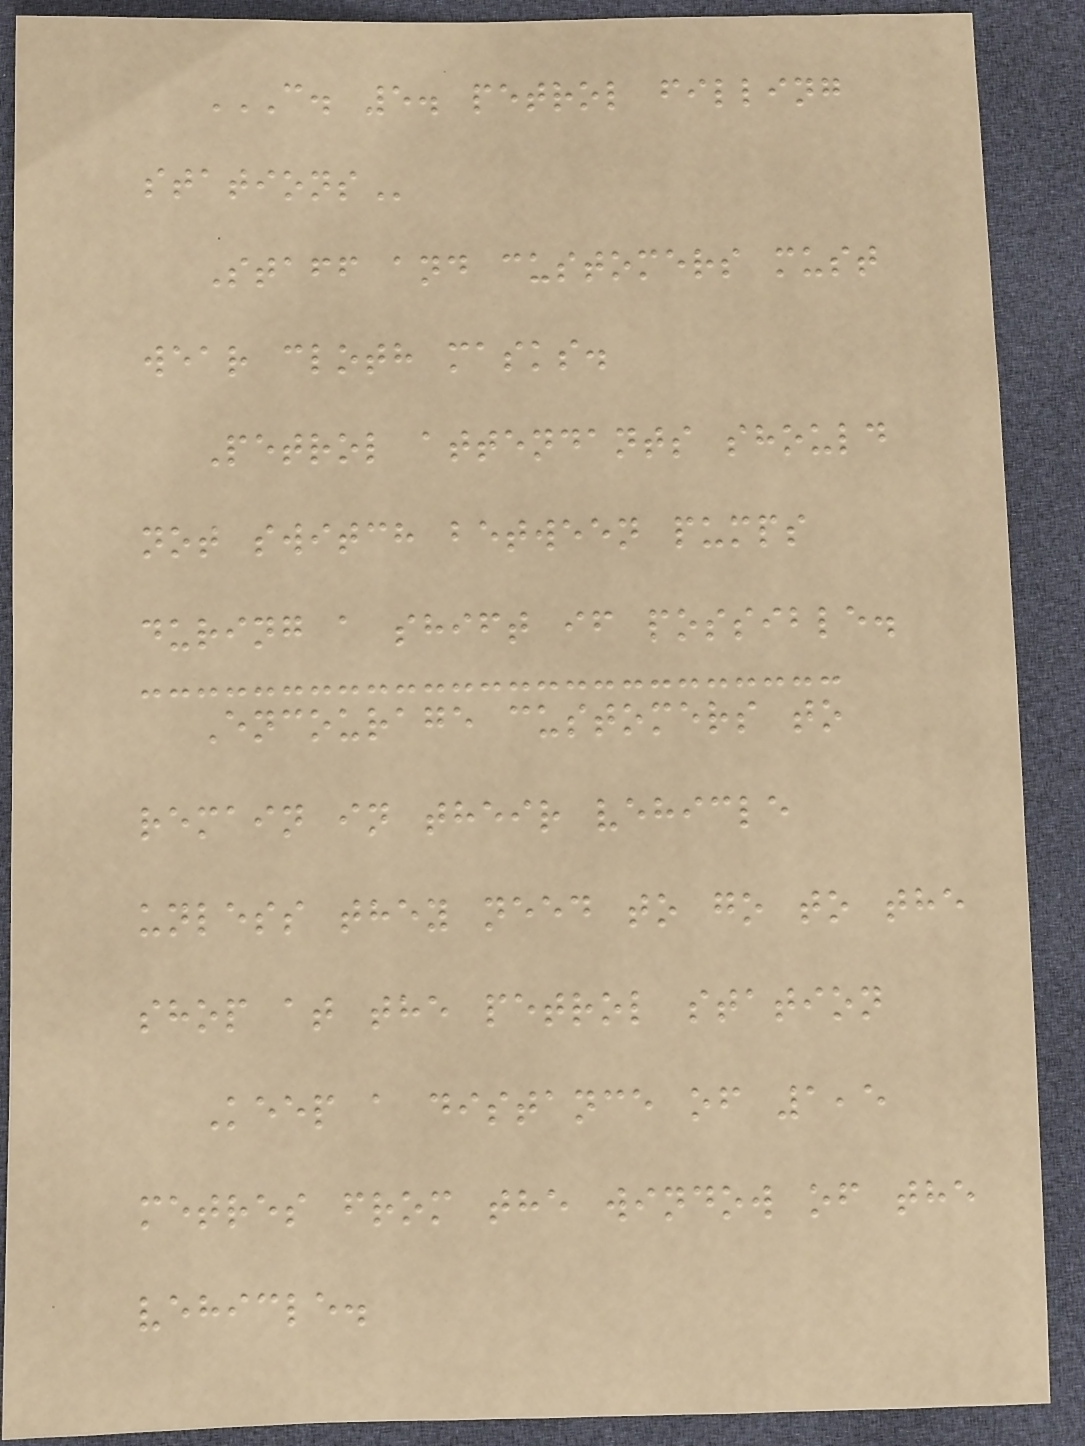C. 5. PETROL FILLING
STATIONS
Staff and customers must
wear cloth masks.
Petrol attendants should
not switch between pumps
during a shift if possible.
Encourage customers to
remain in their vehicle
unless they need to go to the
shop at the petrol station
Keep a distance of 1,5
metres from the window of the
vehicle.
